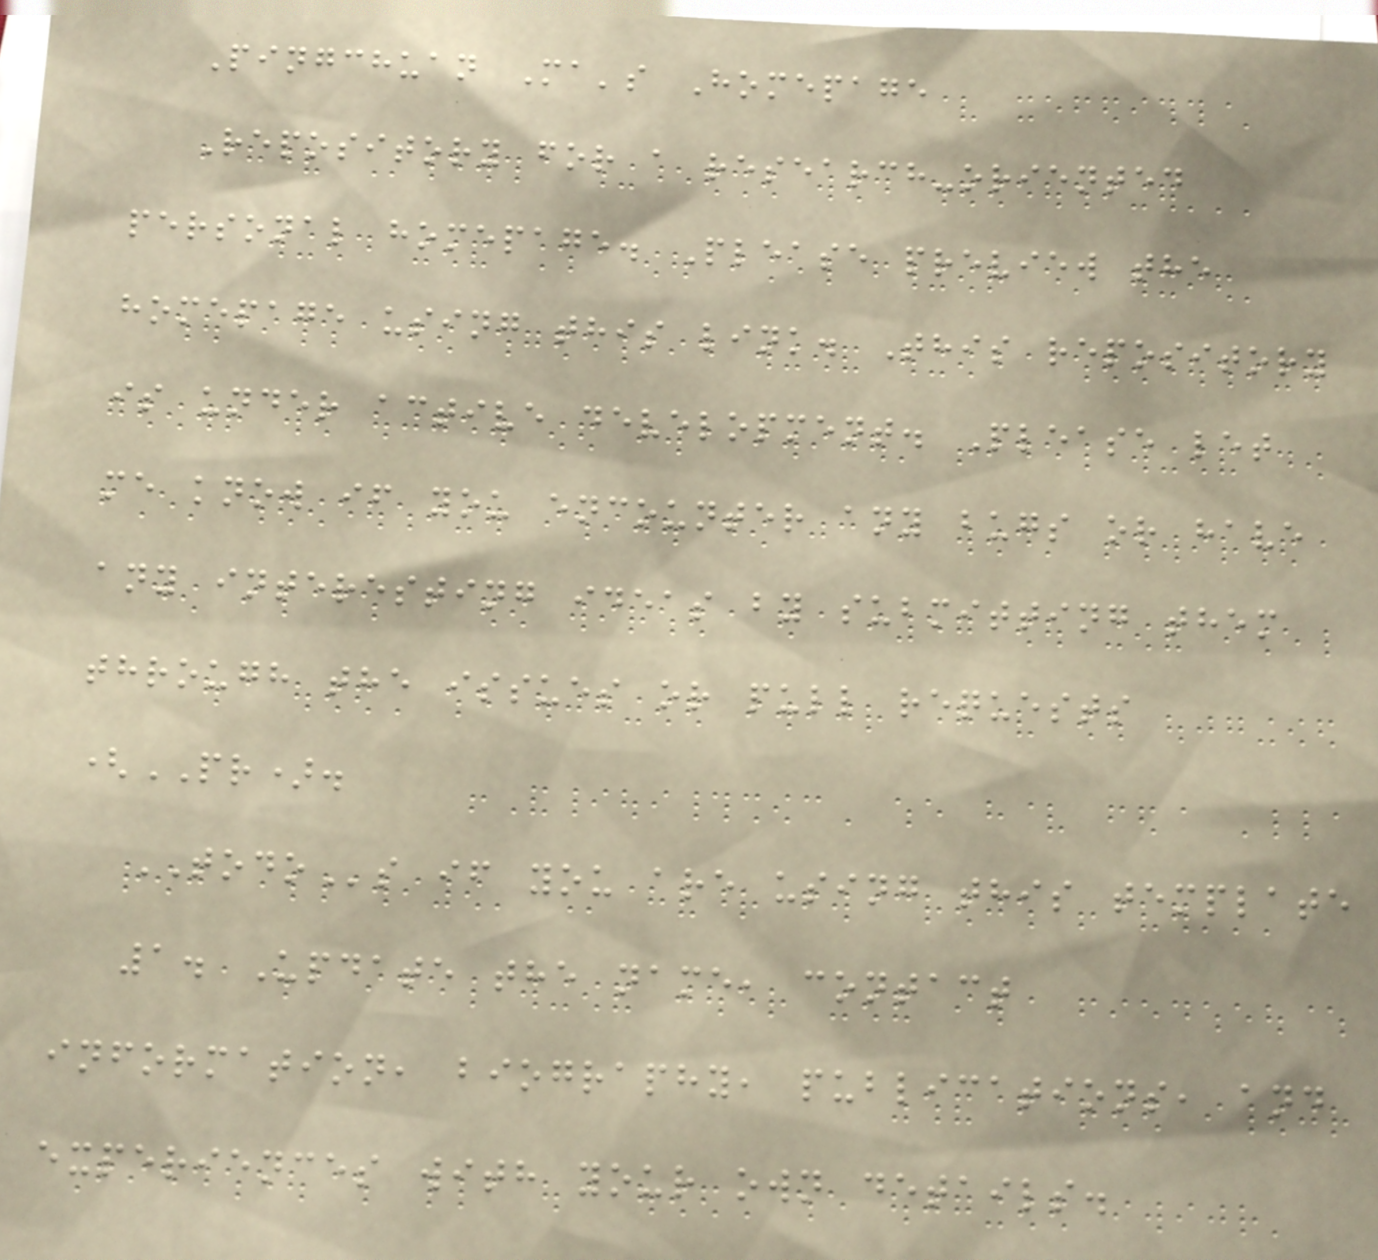Pingchuan Ma's Homepage
Repository for a research-oriented
personal homepage. Please preview the
homepage using this link. This repository
is under active development. Please let
me know if you encounter any bugs or have
any interesting ideas by submitting them
through the issues or pull requests
(PR).
TODOs if you are using this template
1. Update the name, contact
information, biography, publications, and
experiences with your own details.
